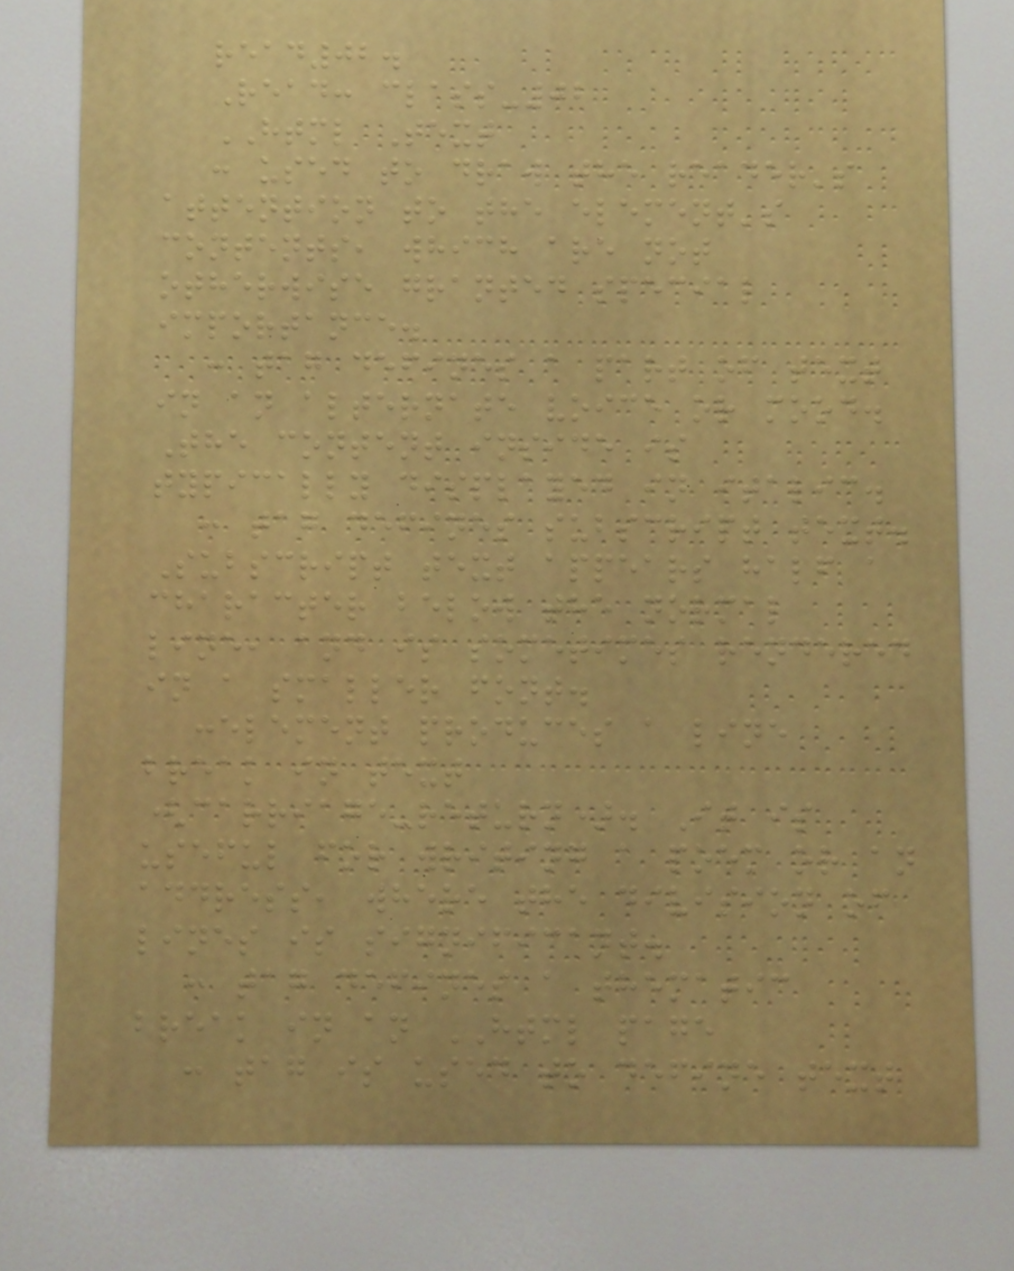read02.
Read: class-02
HTML Text
: used to draw the reader's
attention to the element's
contents, which are not
otherwise granted special
importance.
: tag defines a part of text
in an alternate voice or mood.
The content inside is
typically displayed in italic.
: tag defines subscript text.
Subscript text appears half a
character below the normal
line, and is sometimes rendered
in a smaller font.
:element produces a line
break in text
(carriage-return). It is
useful for writing a poem or an
address, where the division of
lines is significant.
: tag defines a thematic
break in an HTML page
: tag is used to define text
